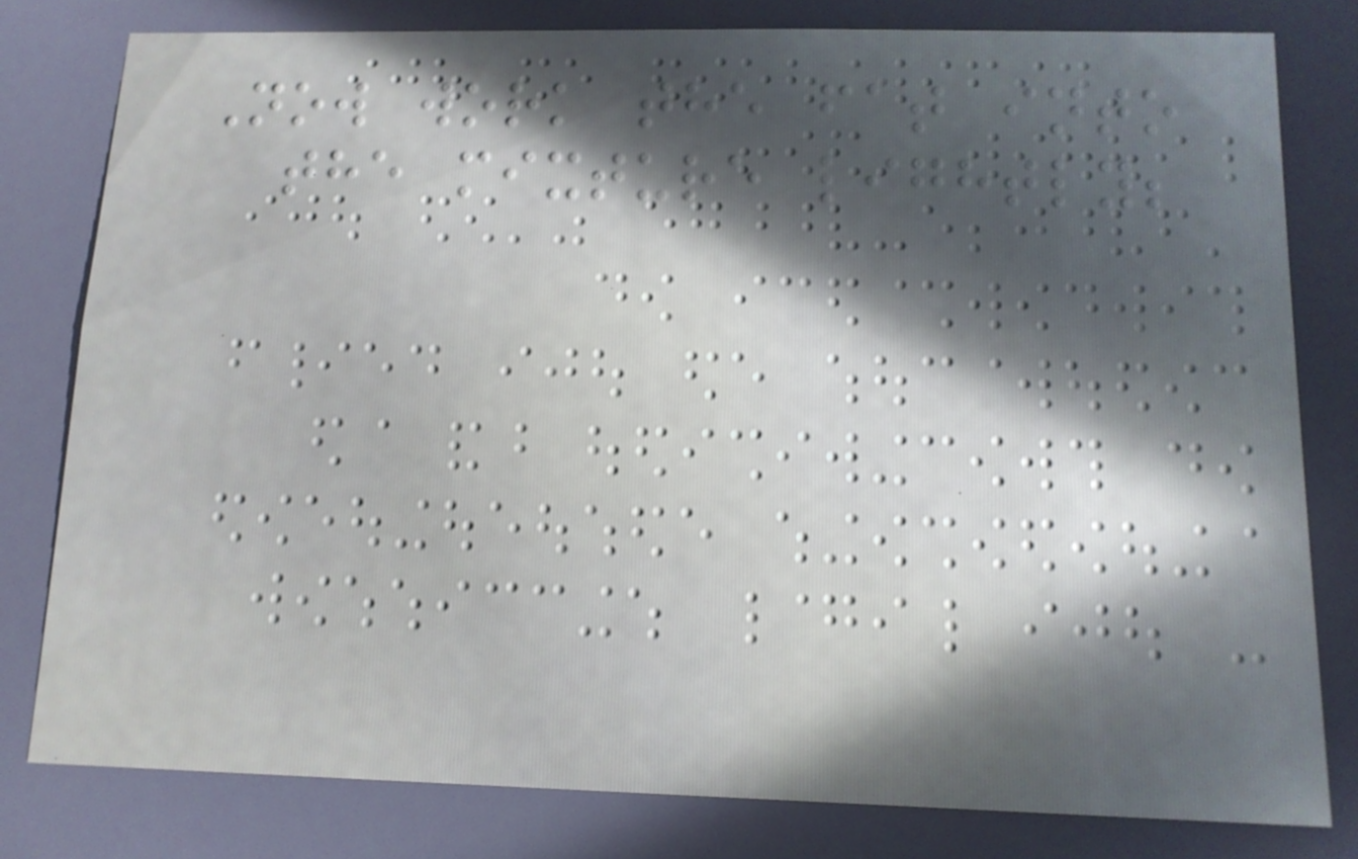Now work the fat into
the mixture lightly;
